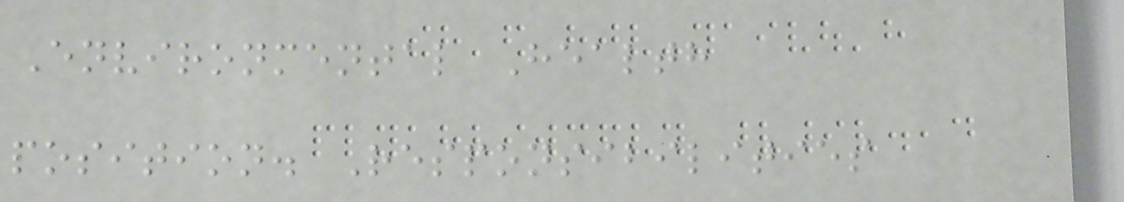Environmental Health
position. Responsibilities
